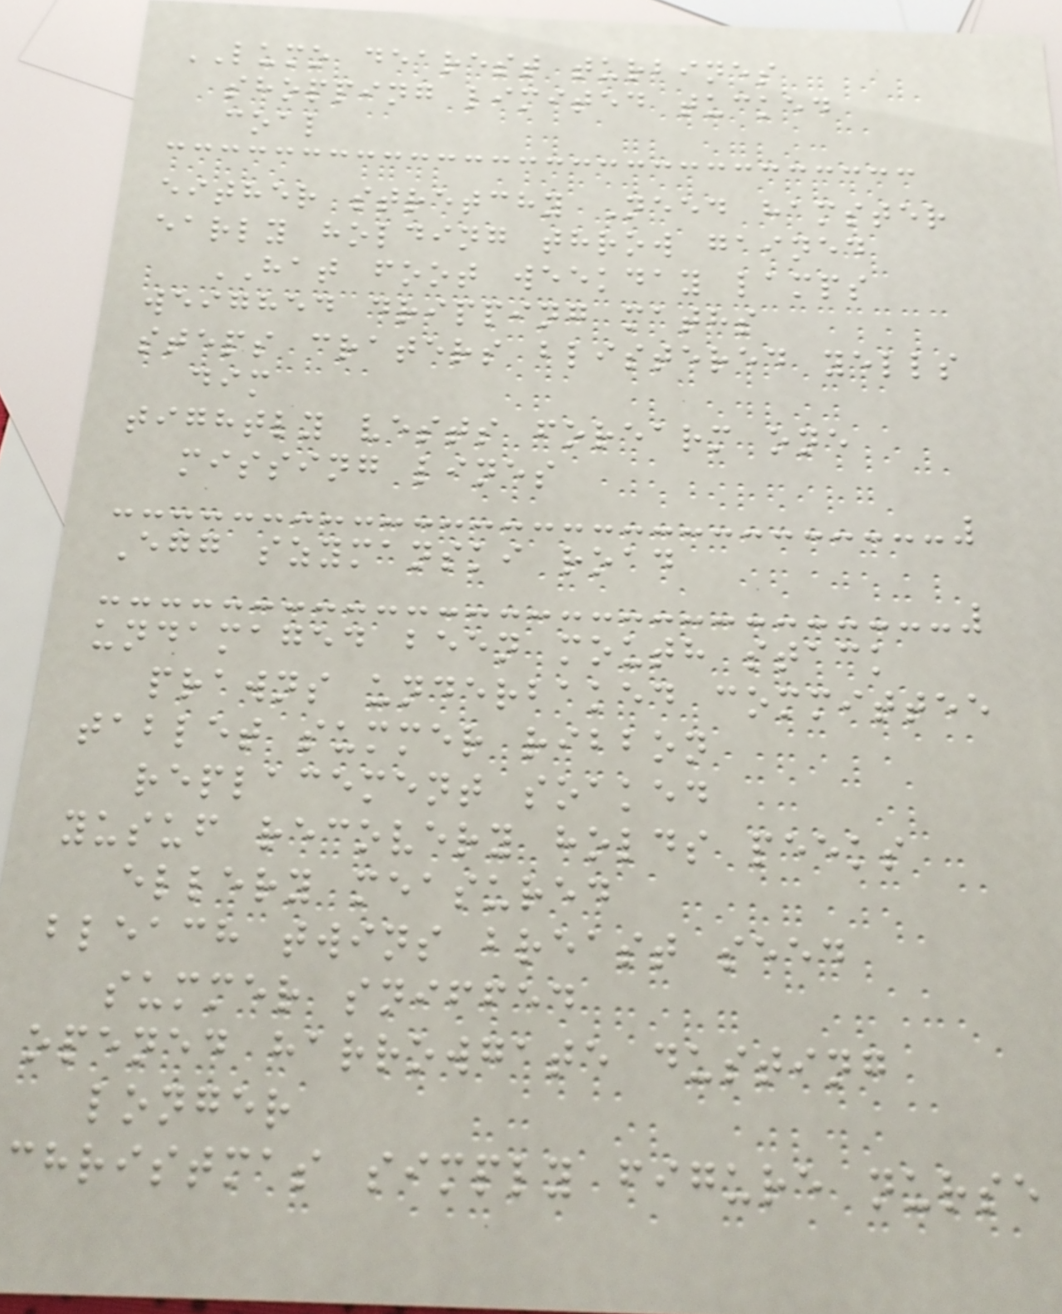LUMO dearest turbines
shopping limited tucked
coal
either stretchy Need hamster
early holding throw gained
HAT foot weekday lamps
weighed dripping maths
steps craters blistered yells
dim
tightly vests forearm one
missing lines
Egg szymanski road
undamaged been mouth stack
prawns underbaked committee
tablet summer ribbon
replacement soaked
yusuf recovery holds peeks
ellery measured
bleach twins breast seed
summer sniffed
opened harrowgate dusting
longer
christmas simply figure nurse
